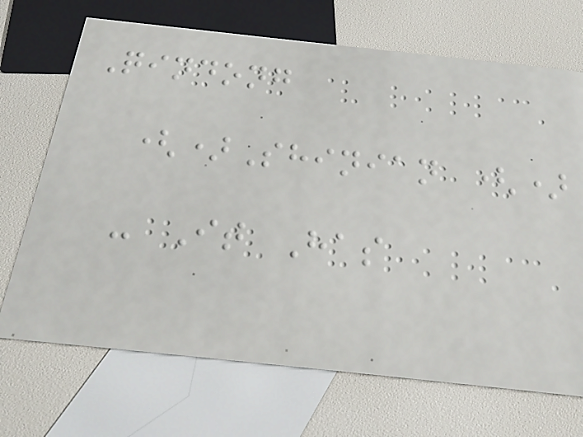Qindong
()Shinian ()
- It Has
